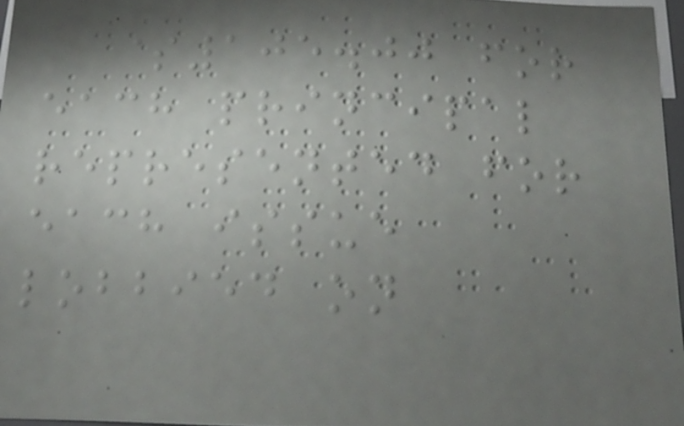$105.00 for
each principal
represented for
each issue
lobbied on
